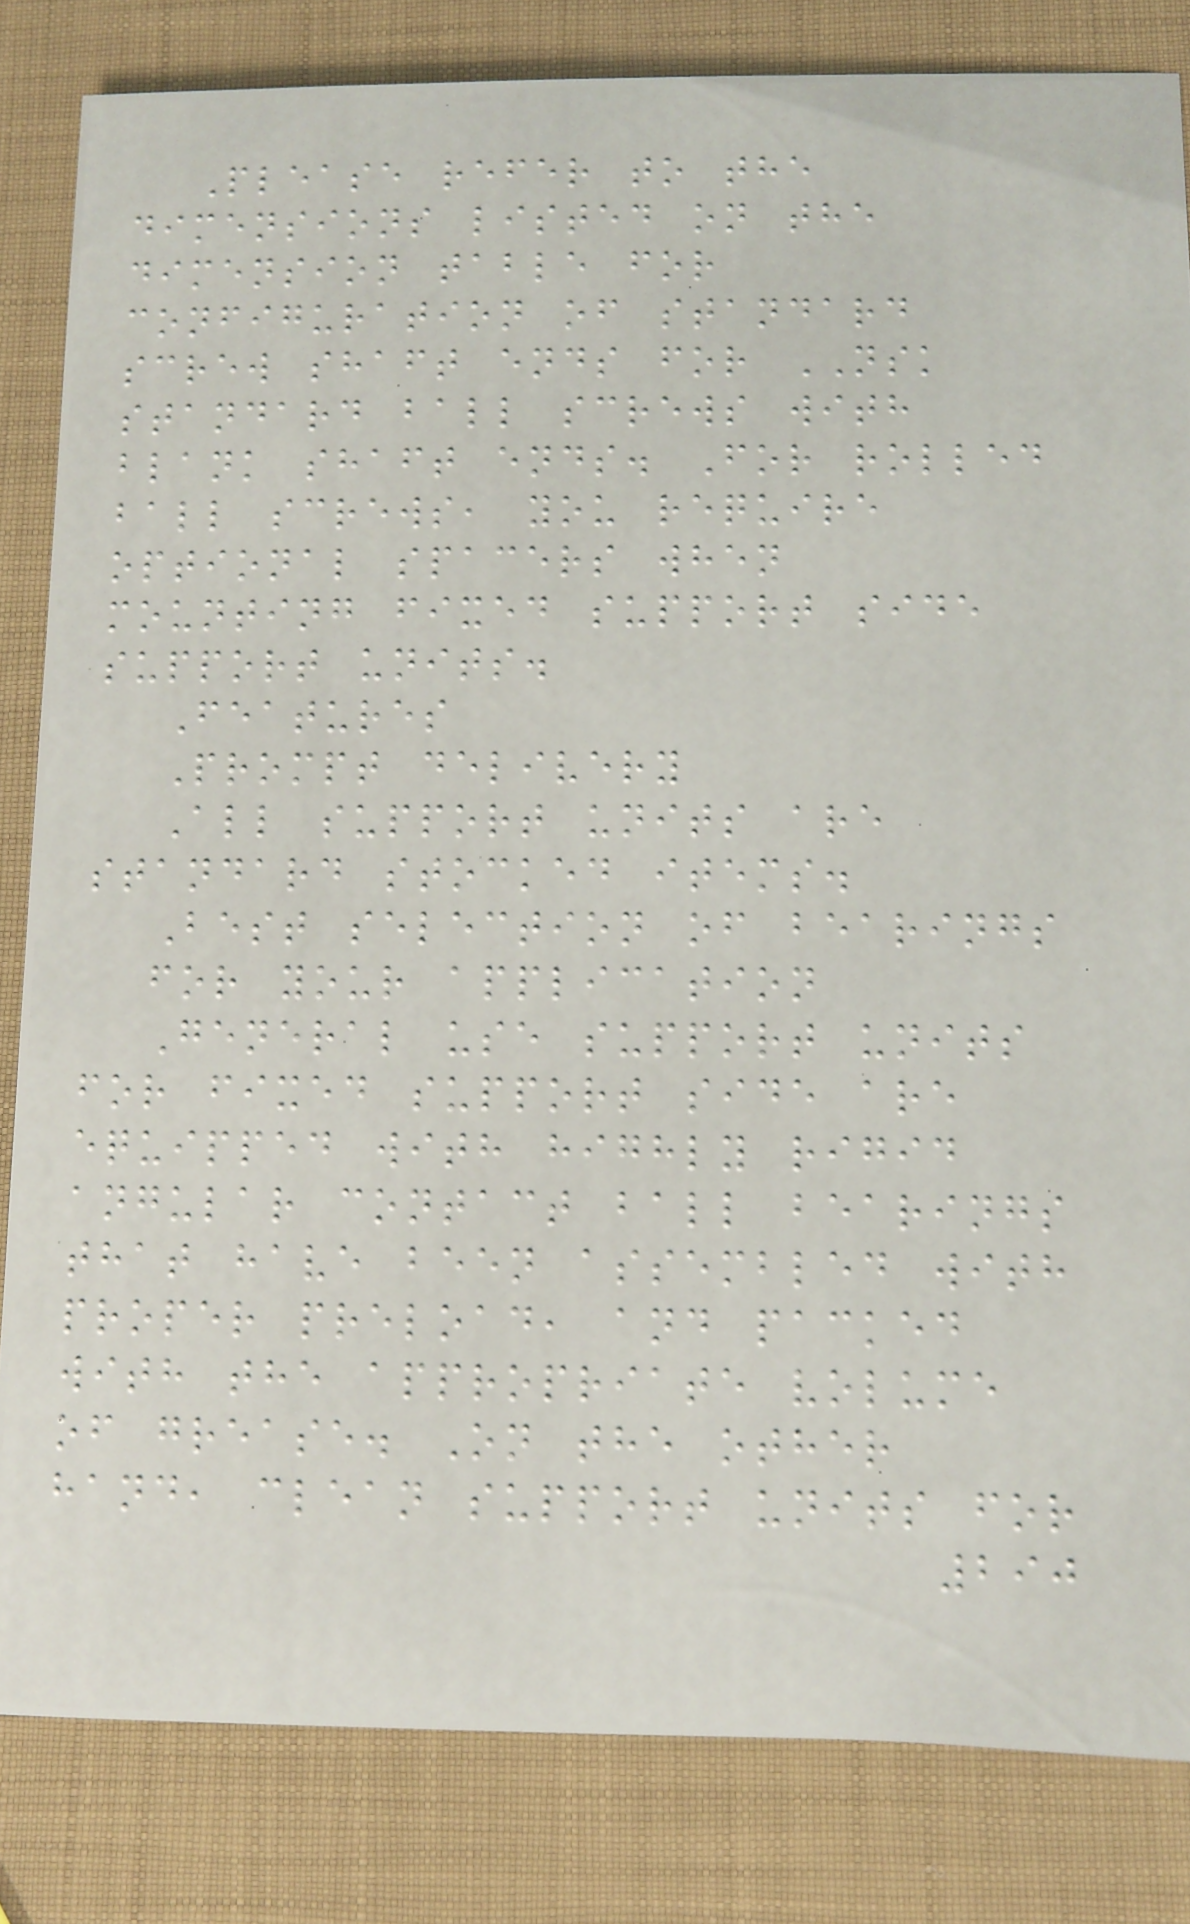Please refer to the
dimensions listed on the
dimension table for
configuration of standard
screw shaft ends for NSK
standard ball screws with
blank shaft ends. For rolled
ball screws, you require
optional spacers when
mounting fixed support side
support units.
Features
Prompt delivery
All support units are
standard stocked items.
Best selection of bearings
for your application
General use support units
for fixed support side are
equipped with highly rigid
angular contact ball bearings
that have been assembled with
proper preload, and packed
with the appropriate volume
of grease. On the other
hand, clean support units for
290
